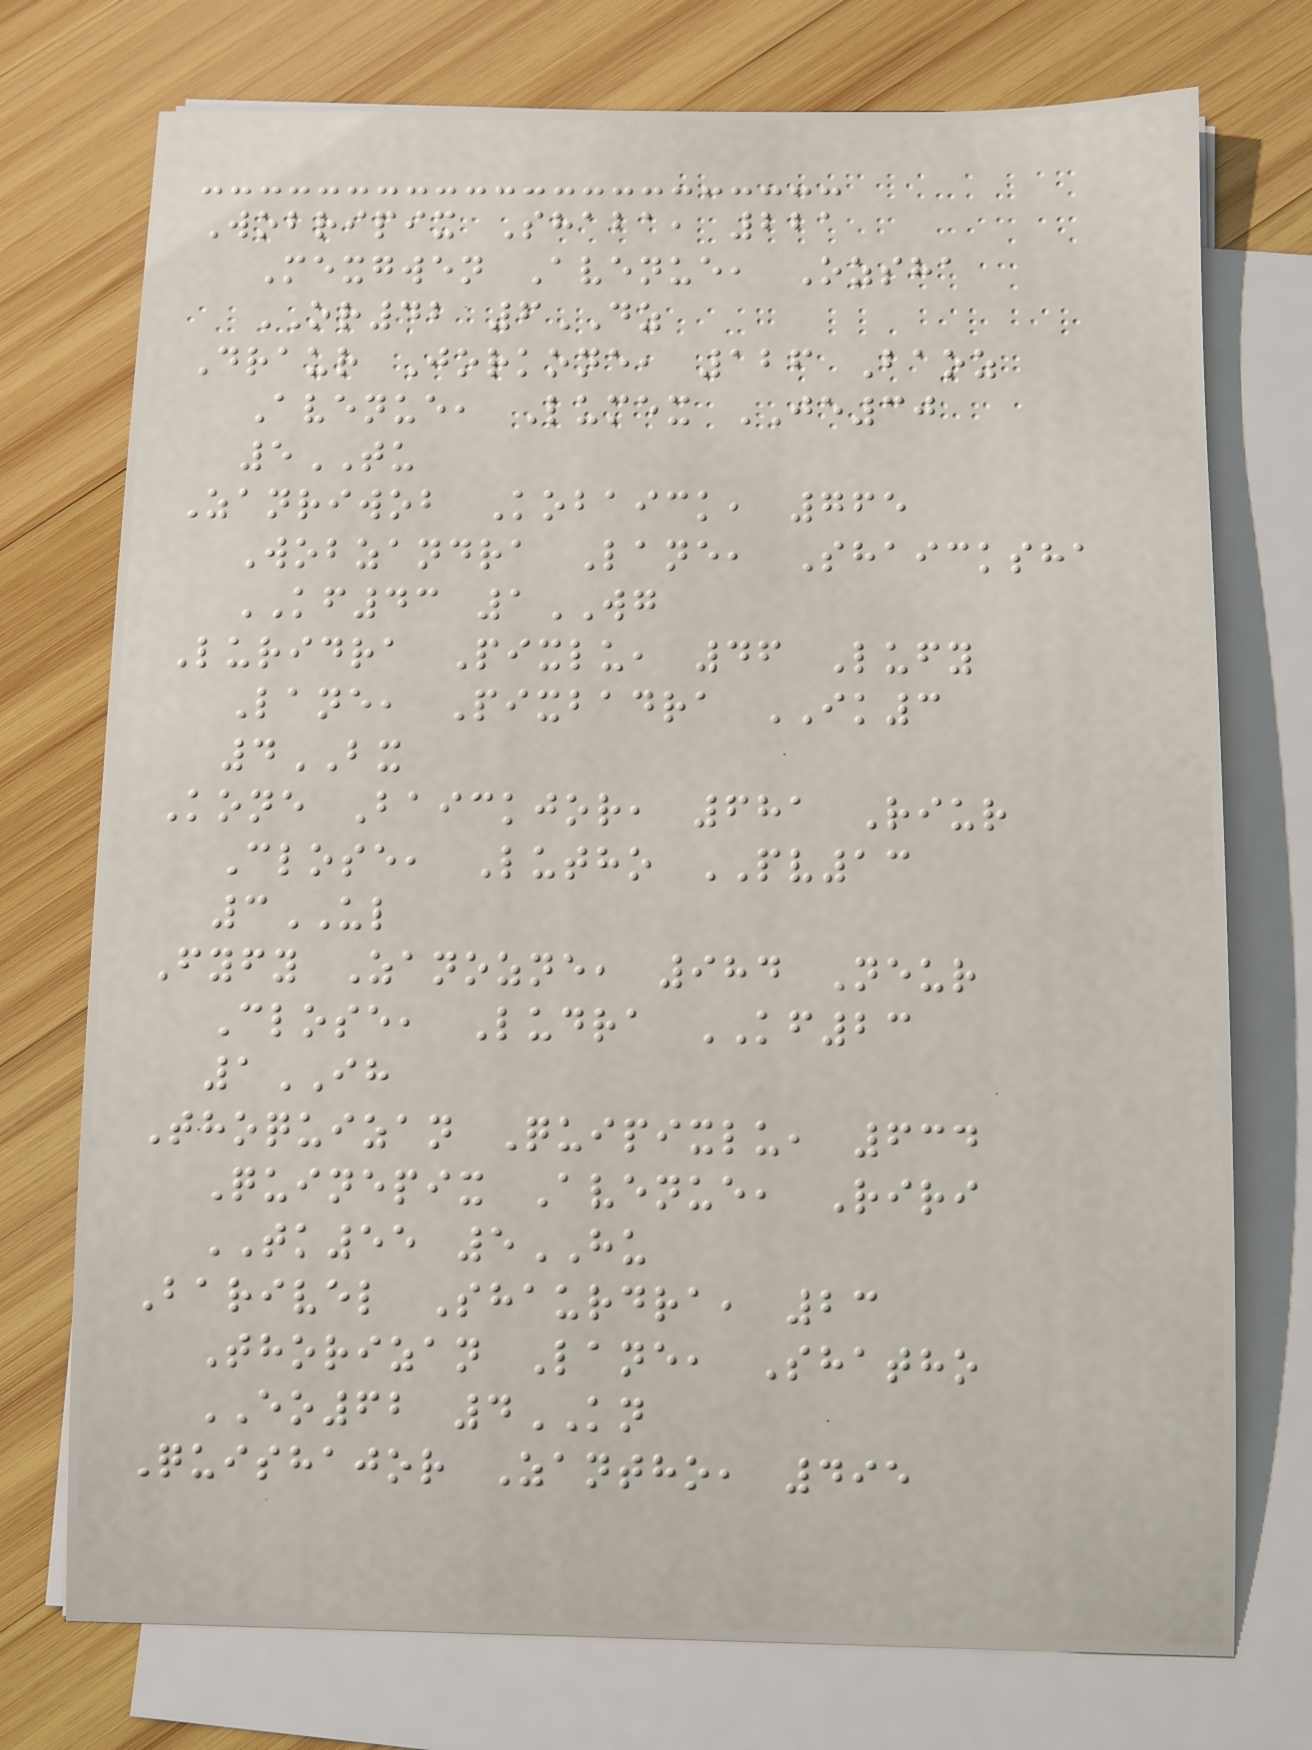Wobripix Shaba, 221
Mexgwen Avenue, Ozsha
OR42 6DZ
Draur Jorkone, 126 Baoz
Avenue, Lumex JE30
5TU
Zanriwob Kobaick, 765
Wobzandra Lane, Shaicksha
KF43 1WG
Luridra Pixlu, 46 Lufy
Lane, Pixbadra IK3
4BX
Kone Baickjor, 681 Riur
Close, Lutho PV13
3UL
Fyfy Zanozne, 984 Neur
Close, Ludra KF23
1IH
Thoquizan Quipixlu, 634
Quinepix Avenue, Riri
TK55 5HU
Barivel Shaurdra, 23
Thorizan Lane, Shatho
EO62 4KN
Quishajor Zantho, 495
